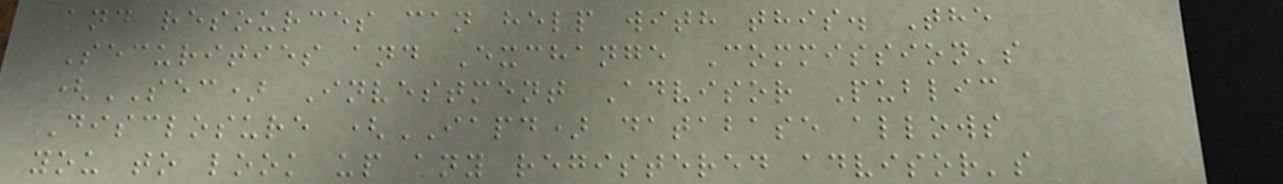and resources can help with this. The
Securities and Exchange Commission's
(SEC) Investment Advisor Public
Disclosure (IAPD) database allows
you to look up any registered advisor's
